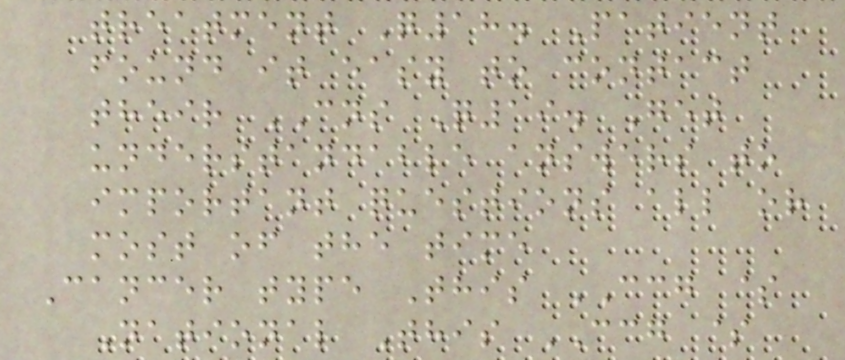treatment Q18. Patient
found it easy to contact
their CNS Q19. Get
understandable answers to
important questions all or
most of the time
Cancer type This CCG $
National This CCG $
